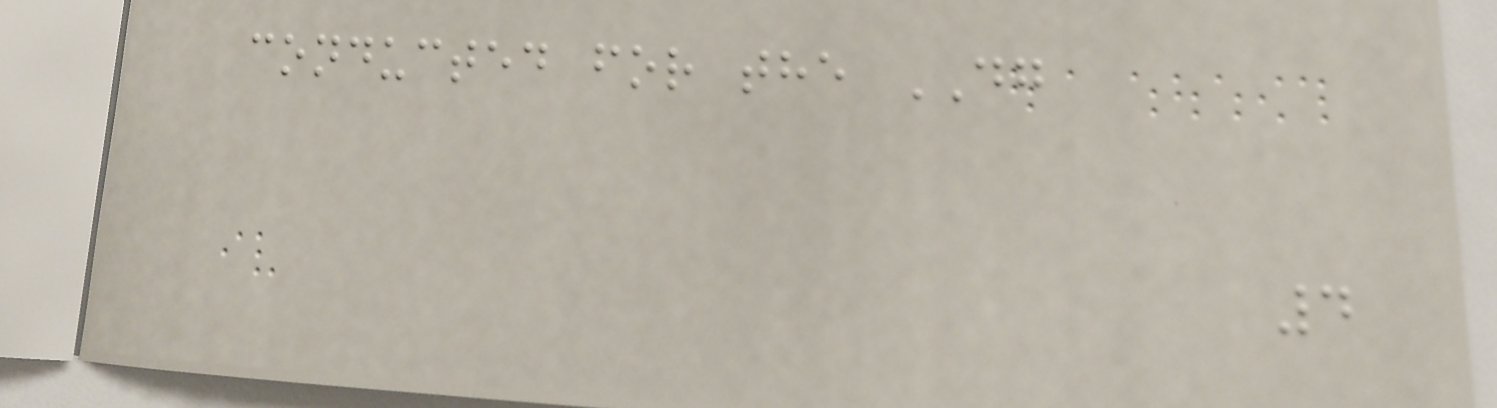conducted for the DG
4
